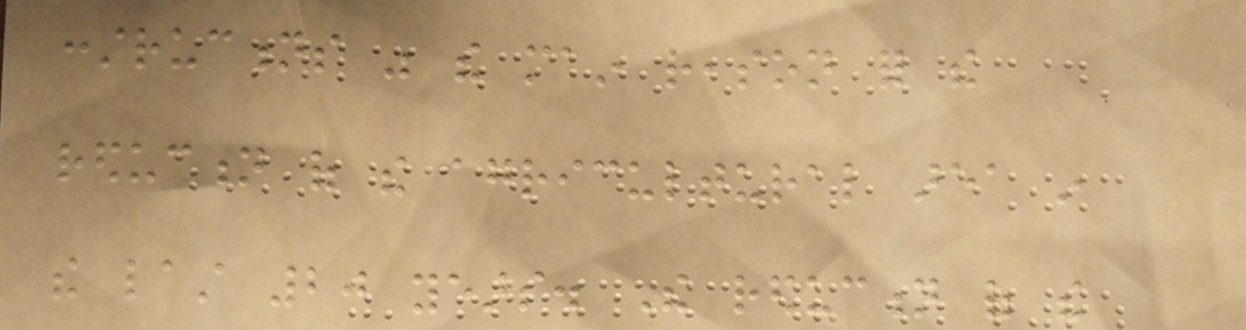constructions was the main reason for the
reduction of the agricultural area in
the last 20 years. The reduction of the
